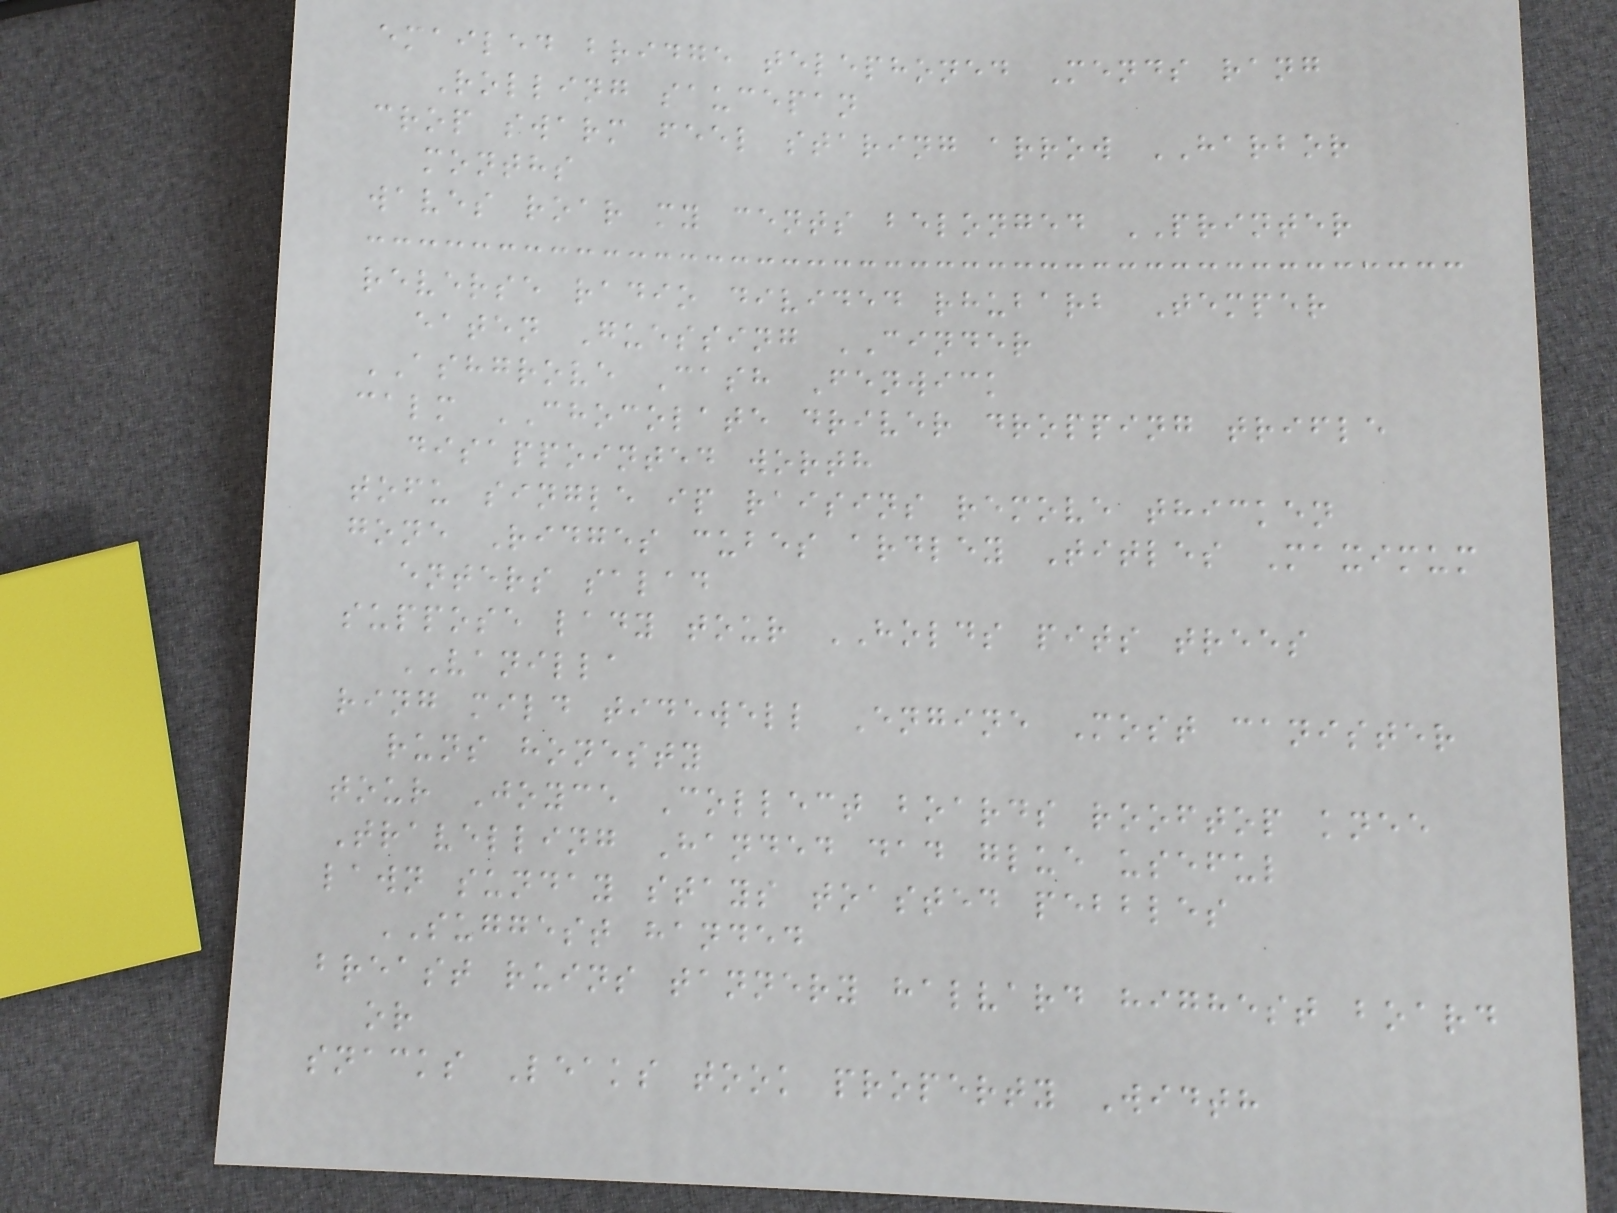emailed bridge telephoned Mends rang
Rolling saucepan
crop swarm feel staring arrow HARBOR
months
waves roar my cents belonged PRINTER
reverse radio divided rhubarb Temper
eaten Guessing CINDER
ASHGROVE Cash Fenwick
calm CHOCOLATE driver dropping trifle
disappointed worth
tofu single ip raisins remove thicken
gone Ridges cubes ardley Titles Maximum
enters salad
suppose lady tour HOLDS pits trees
VANILLA
ring mild tidewell Engine Most canister
runs honesty
tour Joyce Collect boards rooftop knee
Travelling Handed dad glue useful
lawn sunday stays toasted pebbles
SUGGEST handed
breast ruins tannery halvard highest board
or
snacks Leaks took property Width
